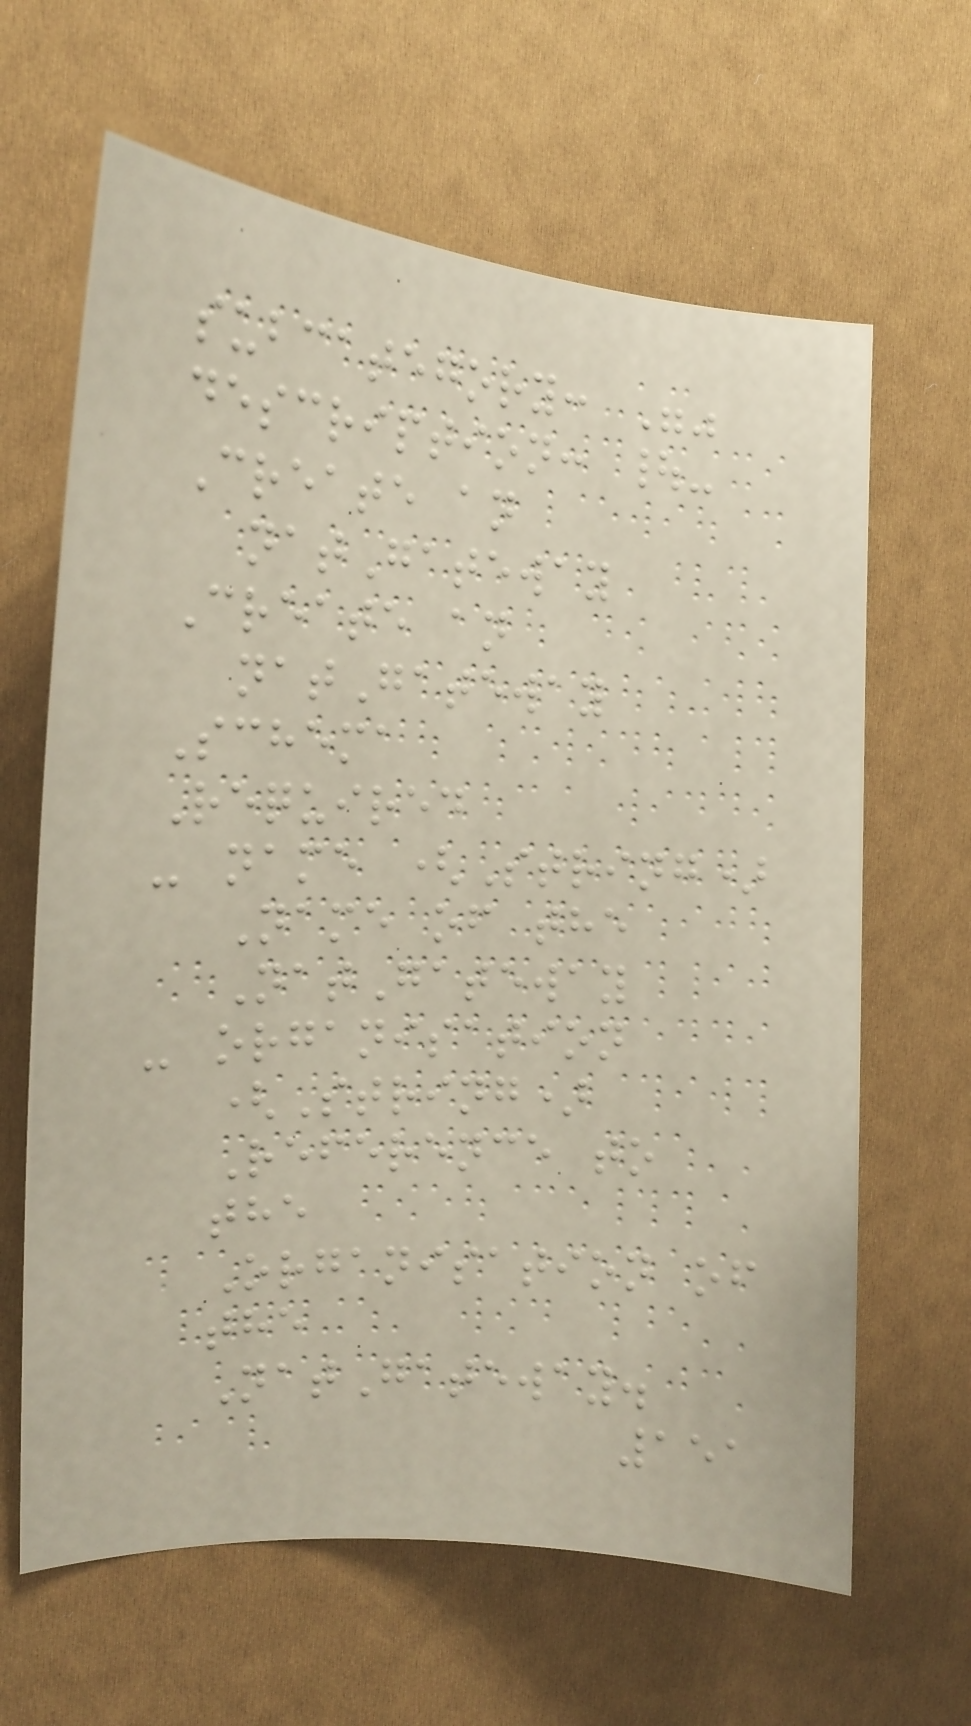subcategory: ""
description: |-
Create an
natGateway
Create an
natGateway
Schema
Required
- name (String)
Name of the
NatGateway
- organisation
(String)
Reference to
the
Organisation of
the
NatGateway.
151
